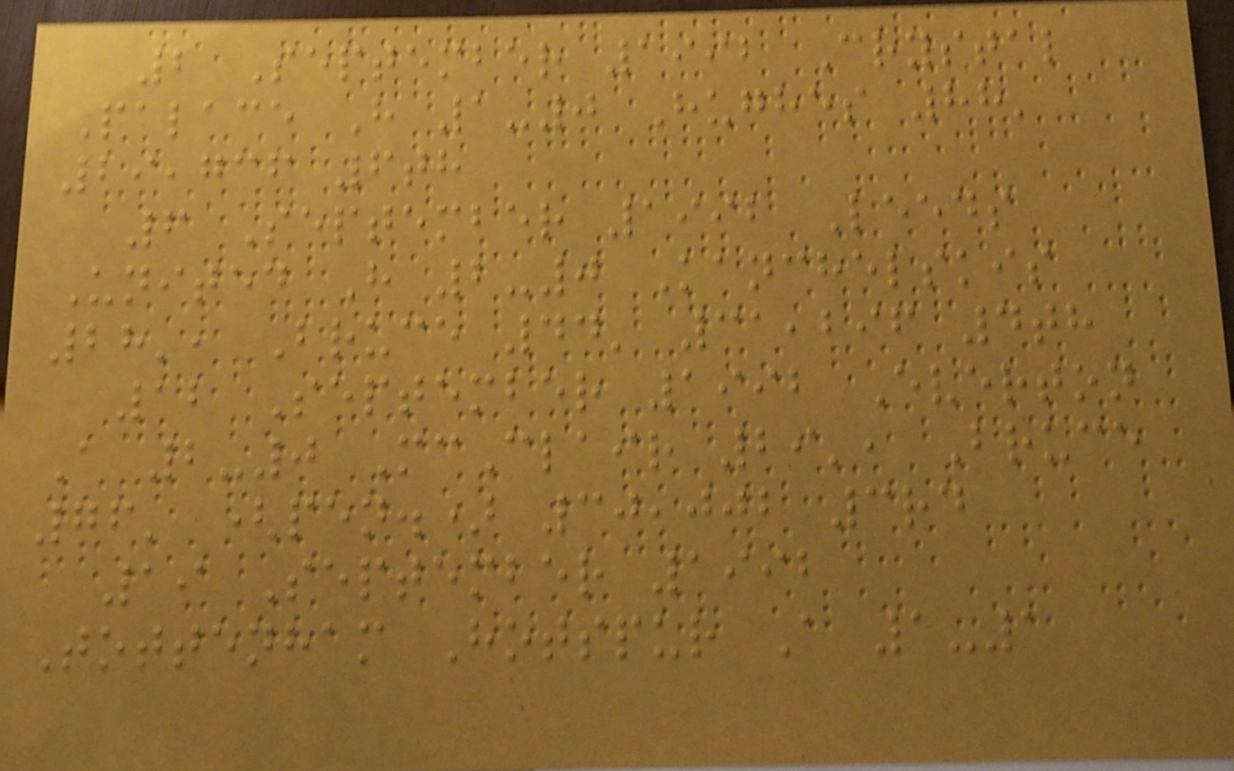2 September 1992 Crystal
Palace H 1-0 Hughes 88'
29,736 6th
6 September 1992 Leeds
United H 2-0 Kanchelskis
28', Bruce 44' 31,296 4th
12 September 1992 Everton
A 2-0 McClair 29', Bruce
76' (pen.) 30,002 3rd
19 September 1992
Tottenham Hotspur A 1-1
